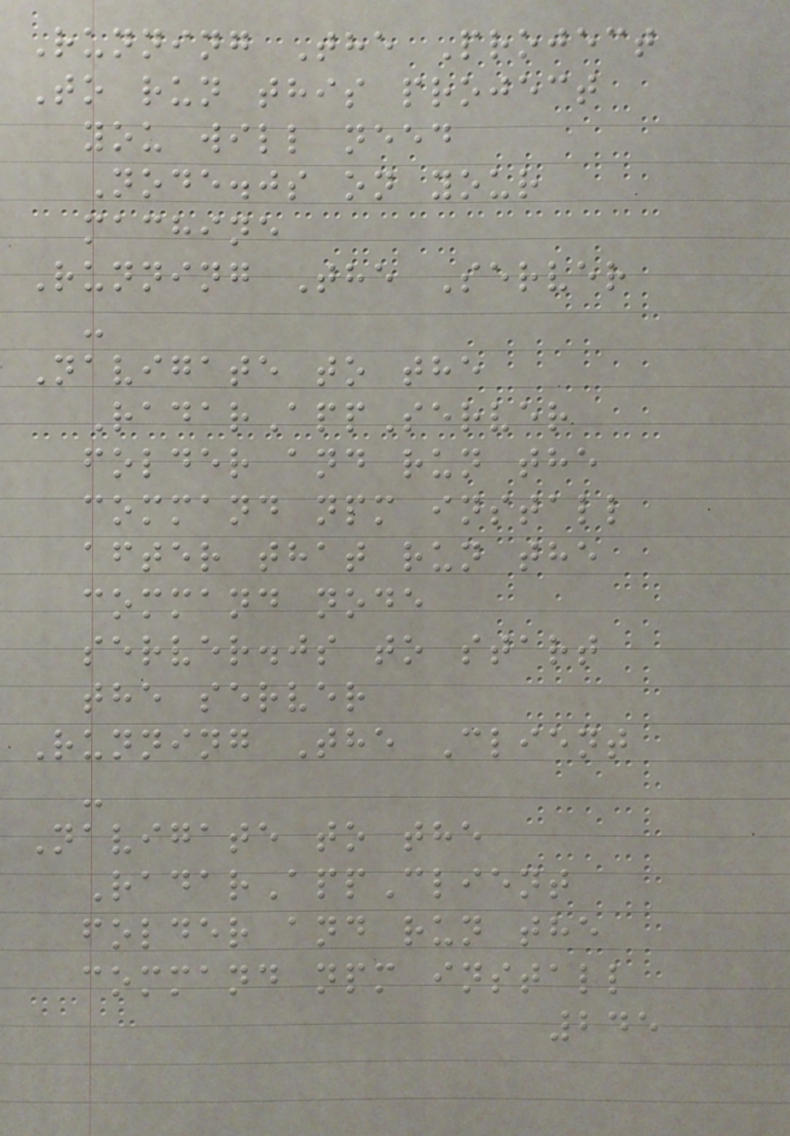Running The Project
To run this project
you will need
Node.js on your
machine
Running The Server
-
Navigate to the
RadarAppServer
folder and run the
command npm install
after that run the
command node
server.js to start
the server
Running The Client
-
Navigate to the
RadarAppClient
folder and run the
command npm install
245
